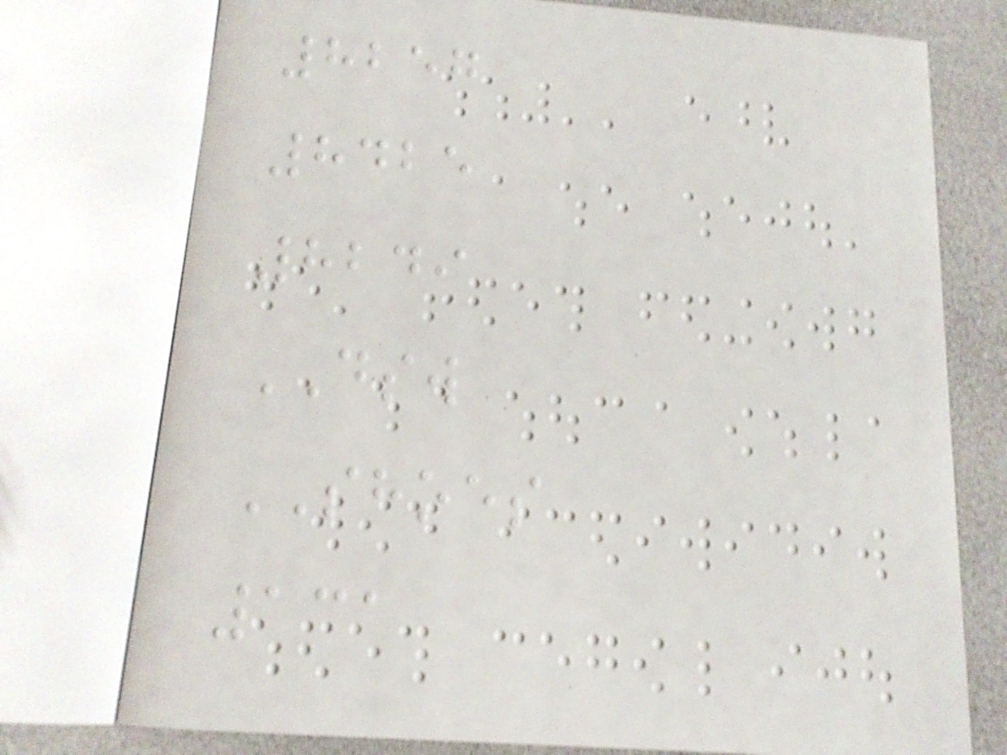8257
8425
8249
DSW
SHOES
131
